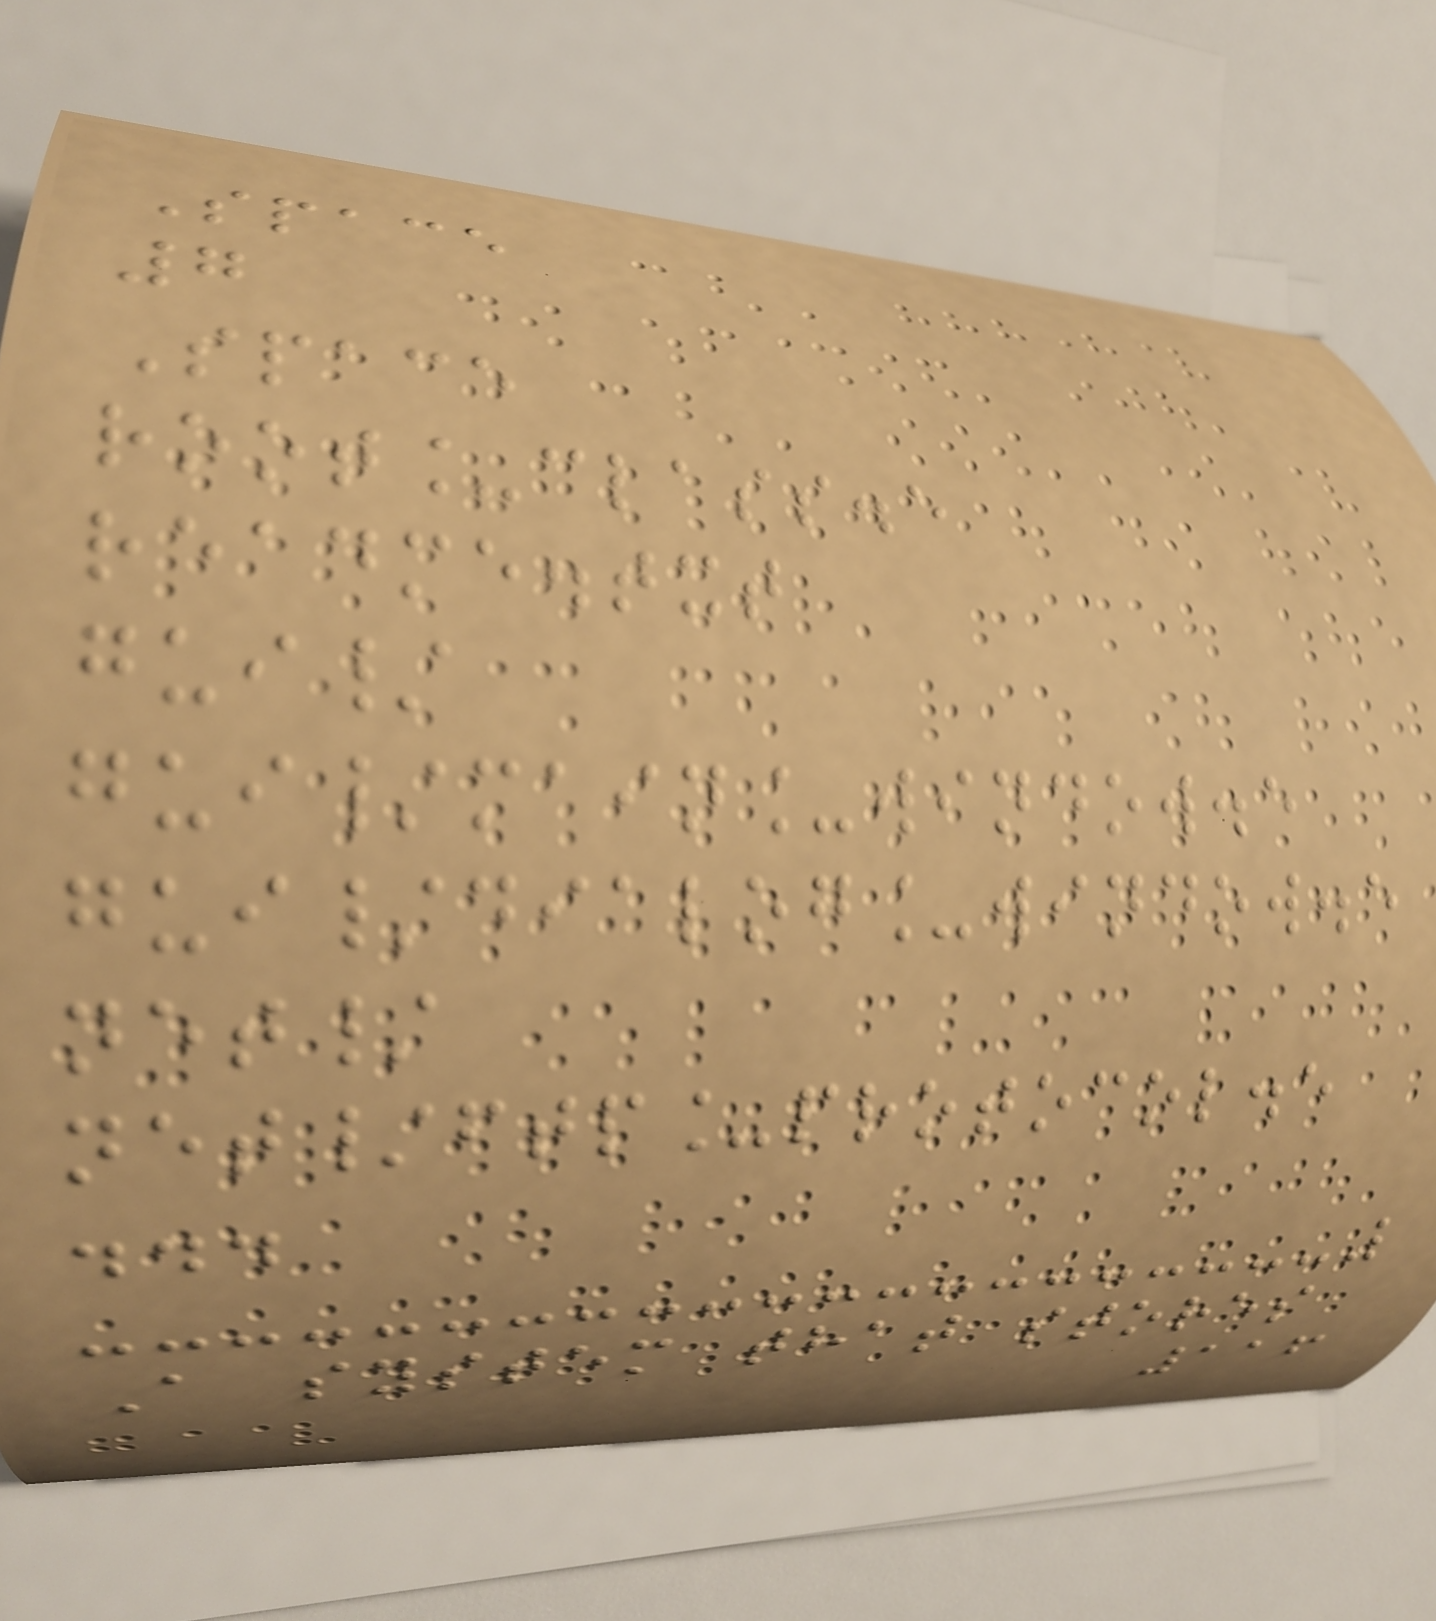Space
7
Space
root_class.e
readme.txt
gui/
gui/main_window.e
gui/dialog_window.e
net/
net/ftp_protocol.e
...
A system that stores
116
